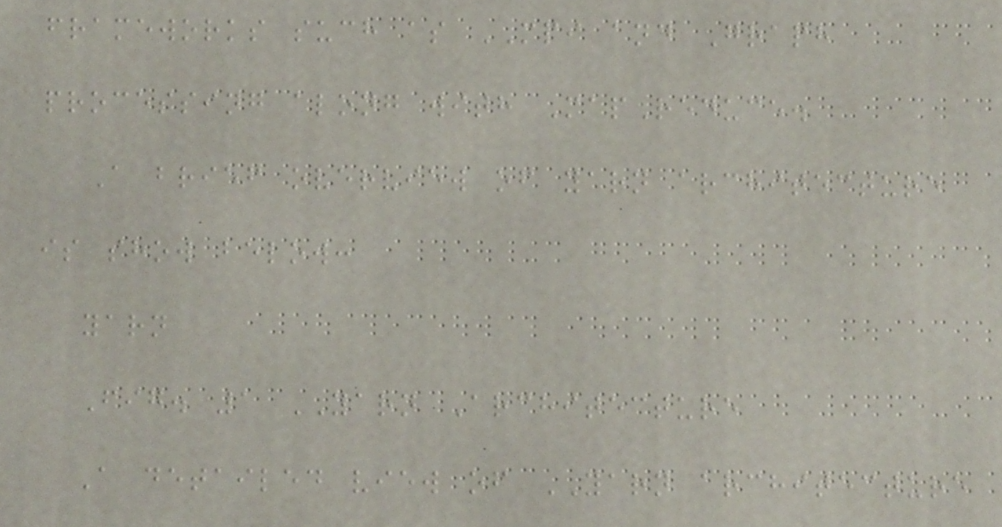frameworks such as MPI and Graph
processing along with MapReduce.
A brief overview of yarn architecture
is show below:
yarn
Fig. 1 YARN Architecture
A detailed view of YARN architecture
